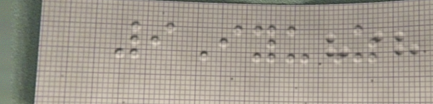9IyuZ
